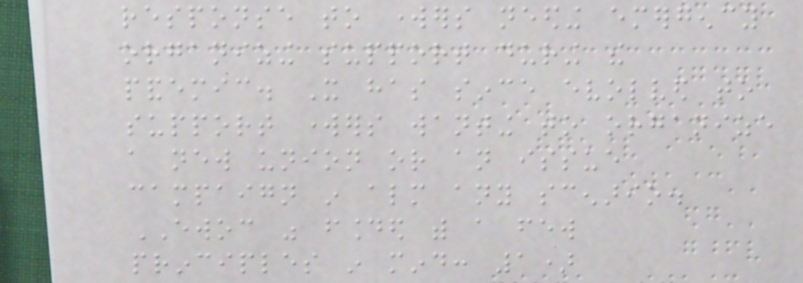response to workers needing emergency
organizing support during the
pandemic. It has since evolved to
support workers wanting to organize
a new union or an issue
campaign in almost any scenario.
EWOC was founded with a few
principles in mind: 1)
